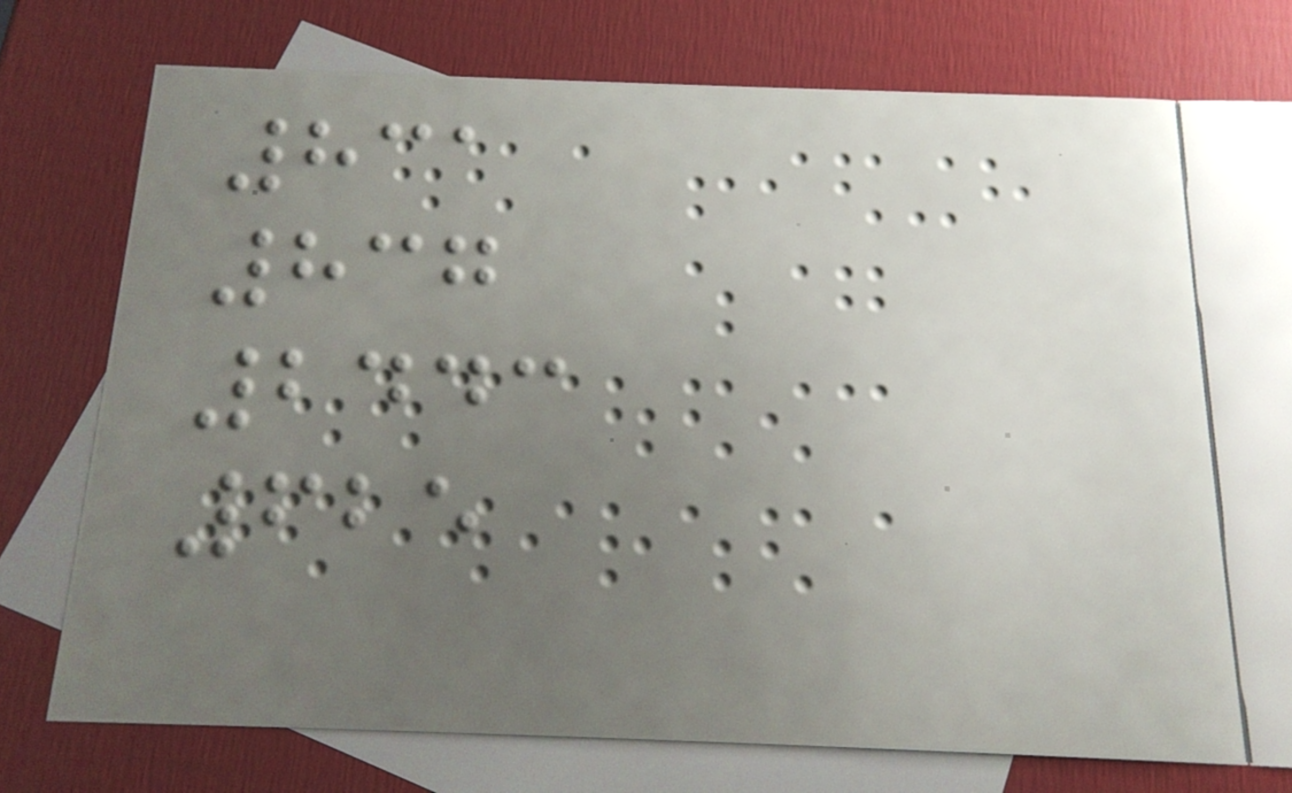831
837
2443
625
